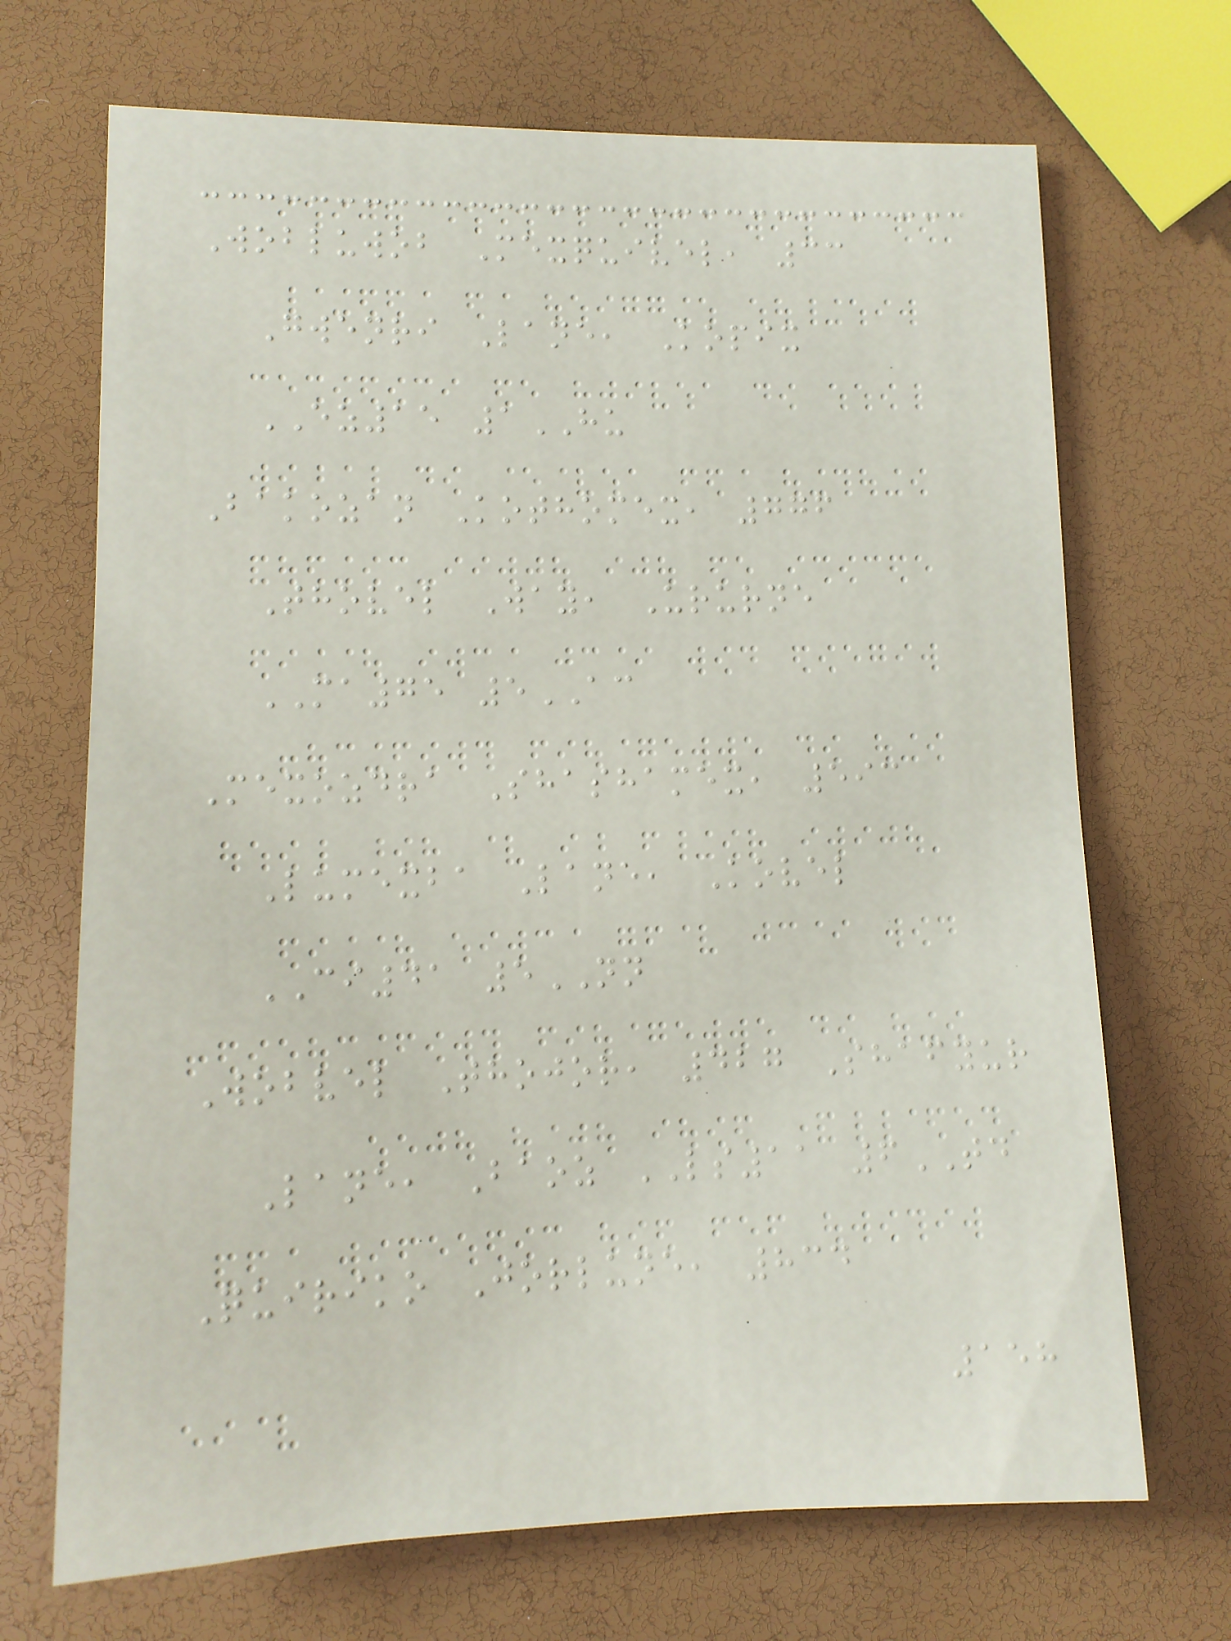Wobluwob Mexquivel, 33
Gwenri Lane, Kopix
EZ15 1HU
Bakozan Kothomex, 776
Thovel Way, Ururne
MA75 5AC
Mexozdra Shashamex, 593
Lumexba Lane, Kovel
CI41 5NN
Wobvel Thojor, 427 Shafyur
Lane, Baoz LS11 6TD
Quiriko Jorlune, 834
158
